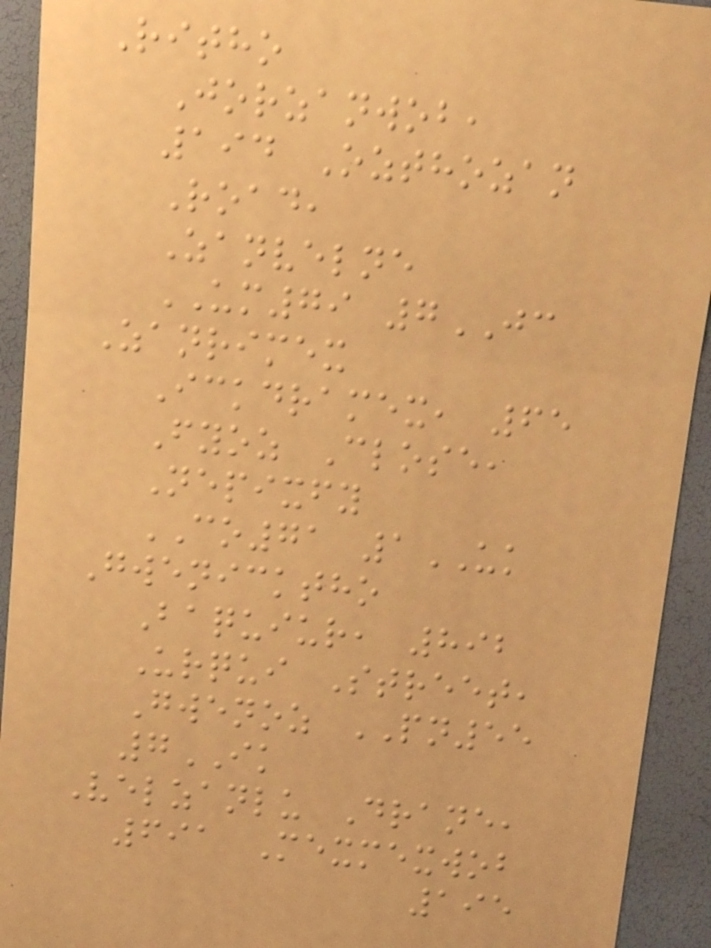Ritho
Jorzanwob,
194 Ozthozan
Road,
Zanvelne
UM79 7JC
Zanrimex
Ickdramex, 65
Fyoz Close,
Nepixfy
CO71 1UK
Gwenicktho
Baquiur, 892
Urqui Street,
Gwenoz PN55
7IK
Velzanlu Drane,
691 Mexmexwob
195
